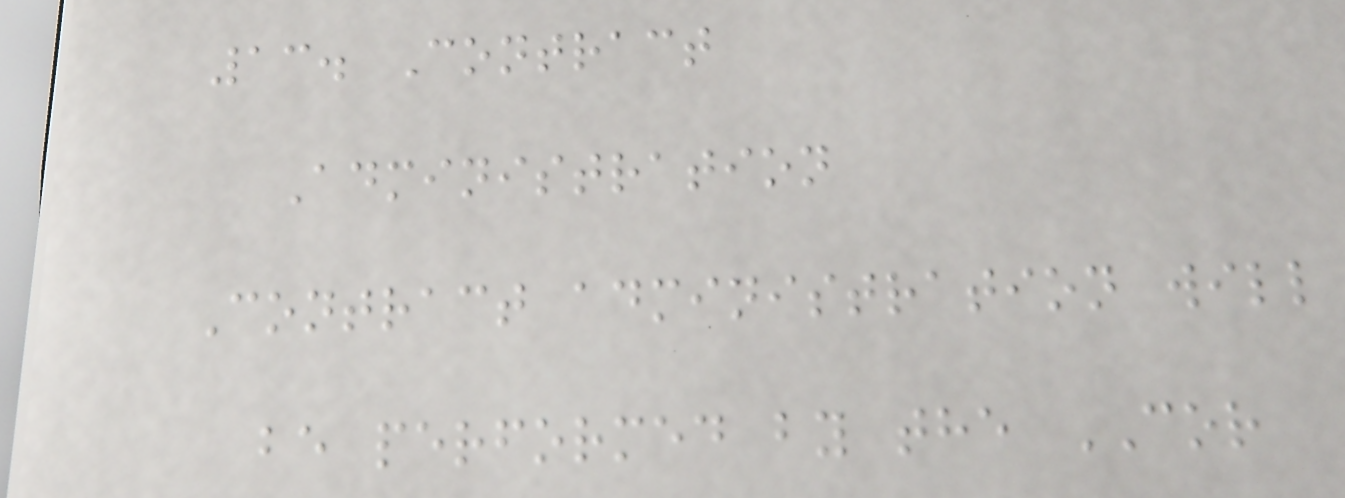13. Contract
Administration
Contract administration will
be performed by the COR
